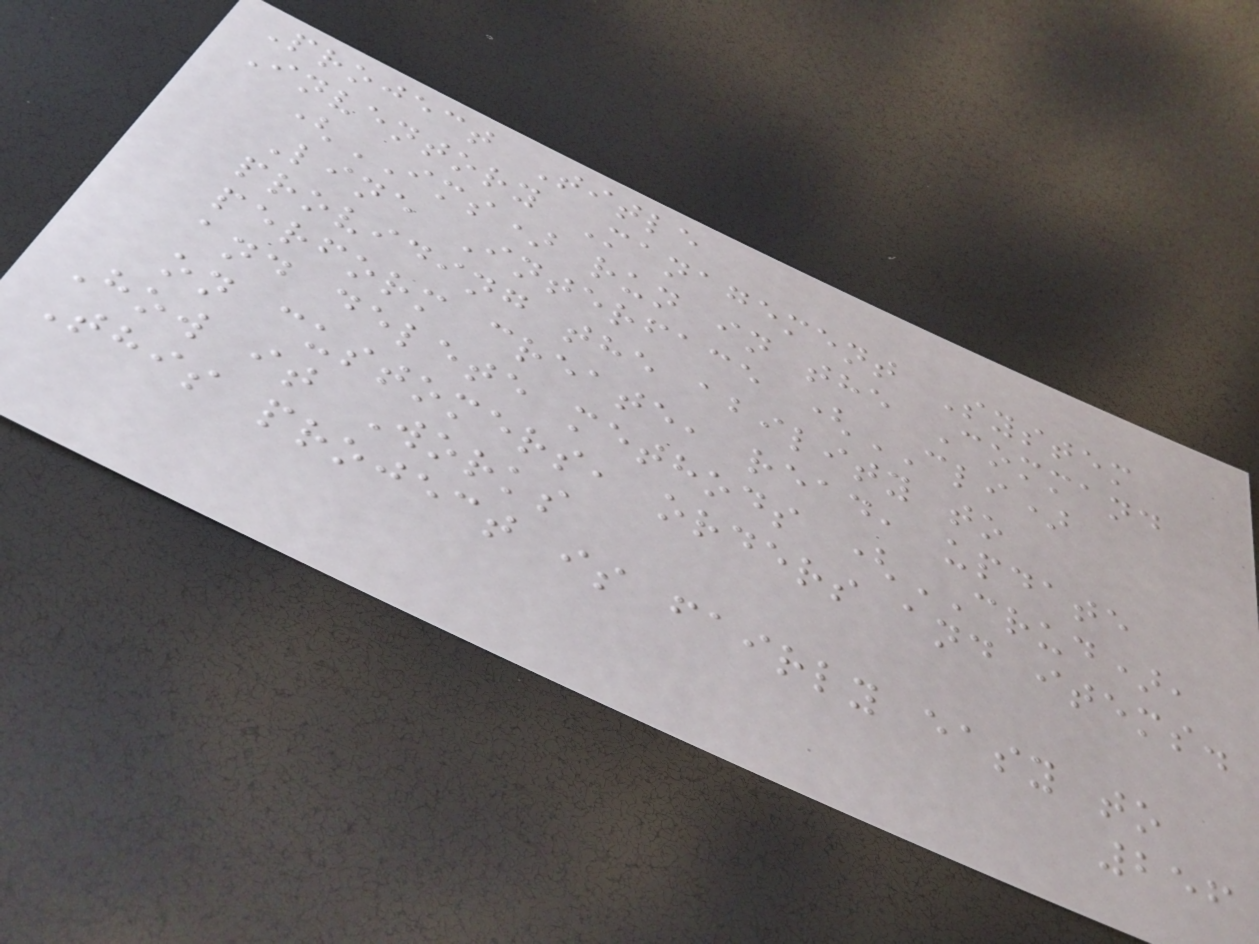Project Title
Inventory Management System
(IMS) run in the Command
Line Interface (CLI)
providing the ability to
perform create, read, update
and delete methods (CRUD),
on customers, orders and items.
How it Works
This project is fairly easy to
256
